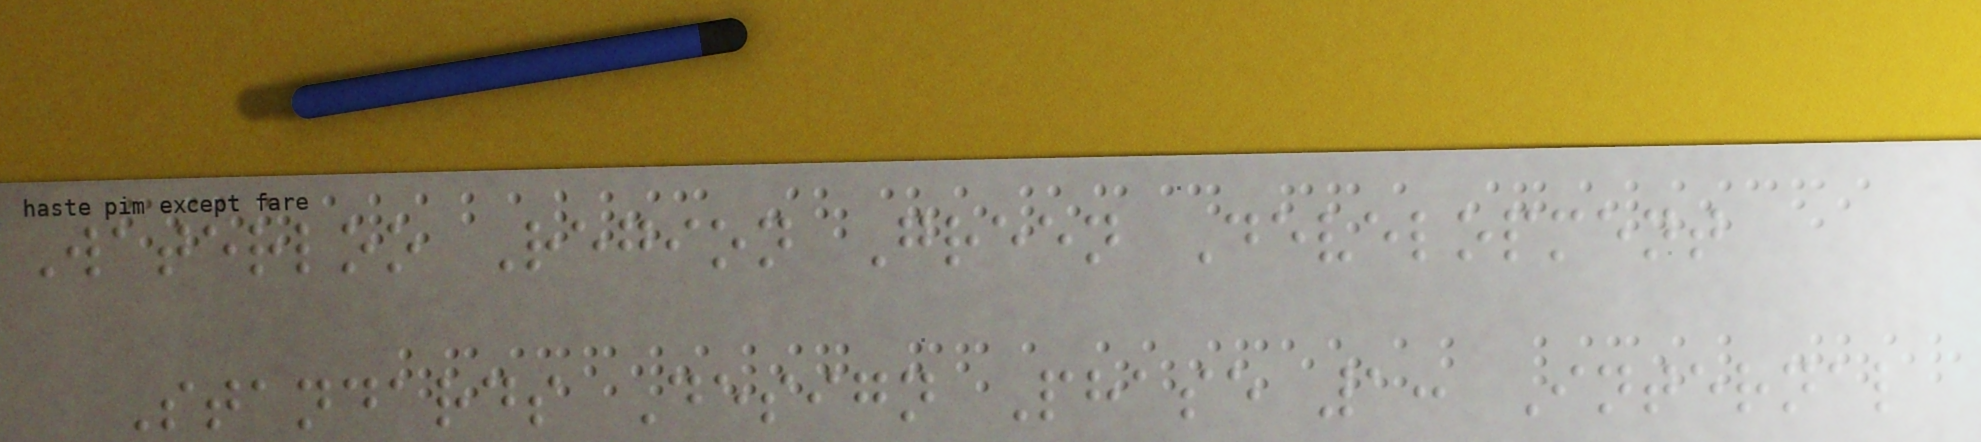Waterloo Region Green Development
Standards Design Phase 1: Internal
